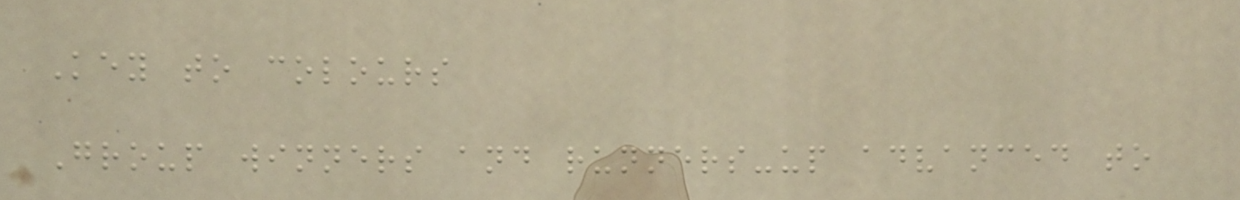Key to colours
Group winners and runners-up advanced to
